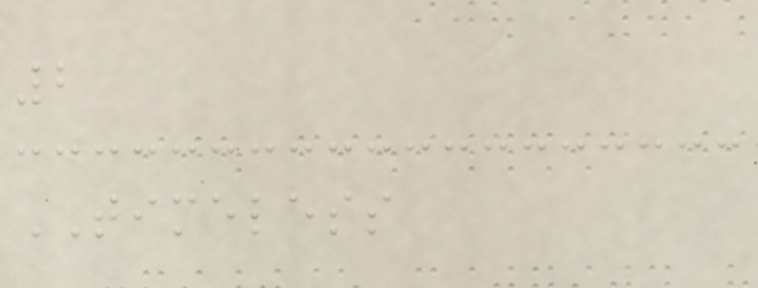2
TIMELESS
